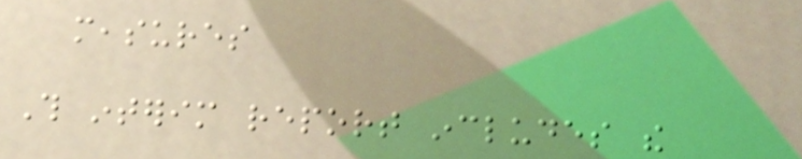measures
This interim report includes the
